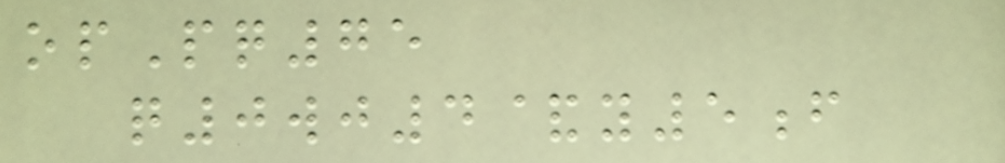opPq75
q0wj4&y5f
